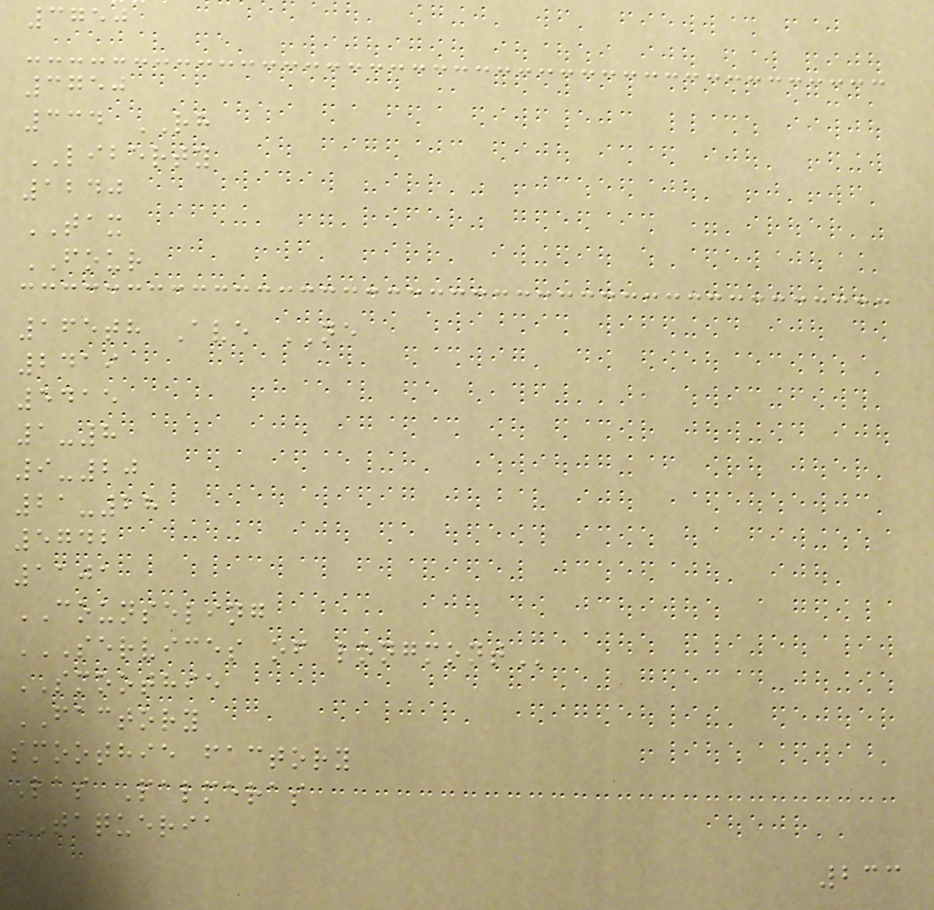3750
3750
334 RH
LIBERTY
1240
TAX
FOUR
165th Ave NE
2419
5415
1-8
9-20
21-28
5742
1101
COUNSELING
SERVICES OF LONGMONT
SMOOTHIE
FACTORY
smoothie factory
Las Palmeras
TAQUERIA
233
